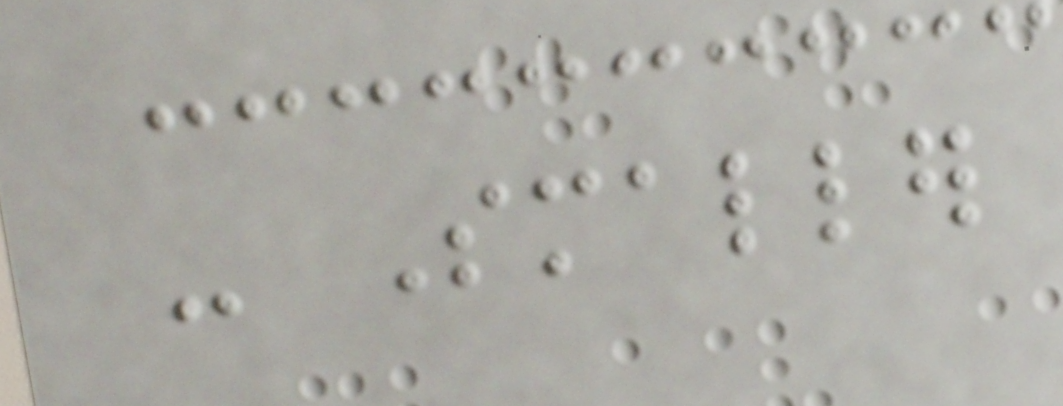- Smaller
